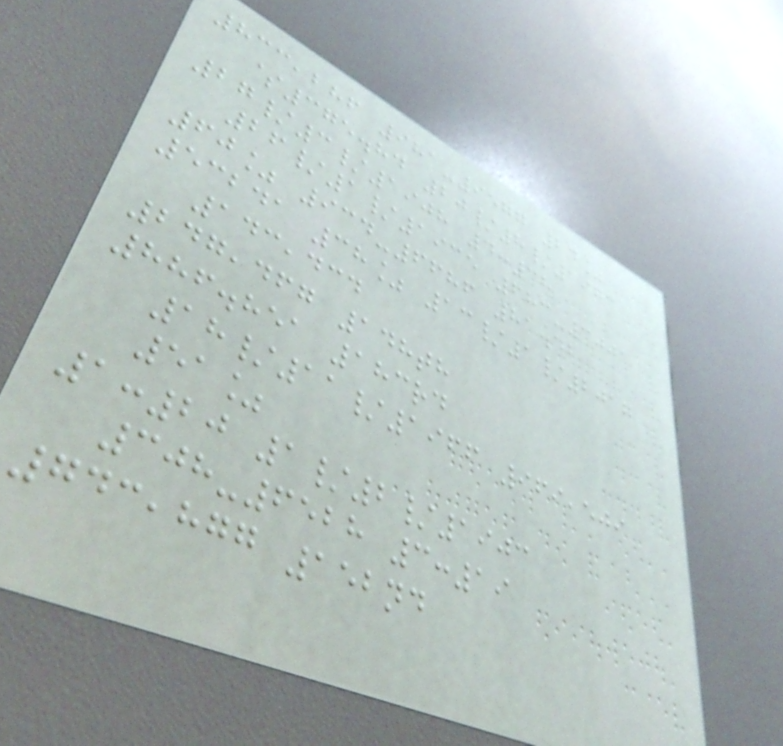833,286 981-9577 24%
$375.84 20/8/1973
27/3/1908 4:38
26/1/1935 683-3001
60% 934-6686 81.42
53241 38% 13/1/2017
143,434
247,467 148th
886.851 183rd
18/11/1966 969,509
51%
1:20 1/2/1903
308-6528 3:19
743,877 152nd
